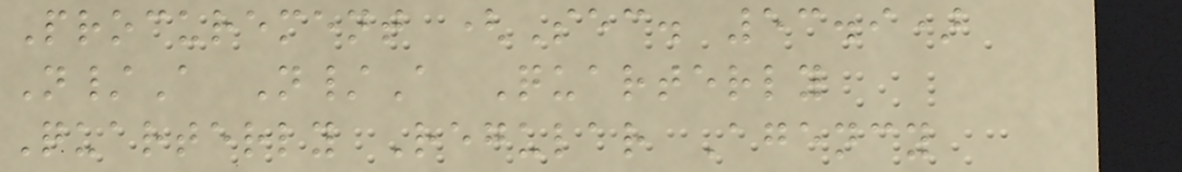Procurement (Sec. 53.9)
N/A N/A Quarterly
Quarterly Regular Agency
